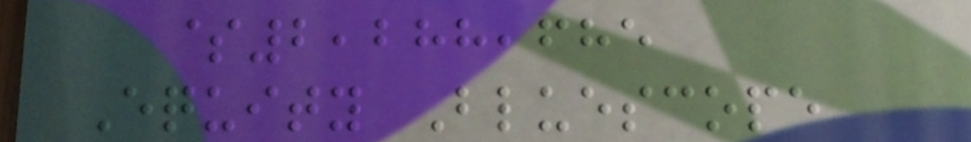$2,288,685
Equity Bluescope
